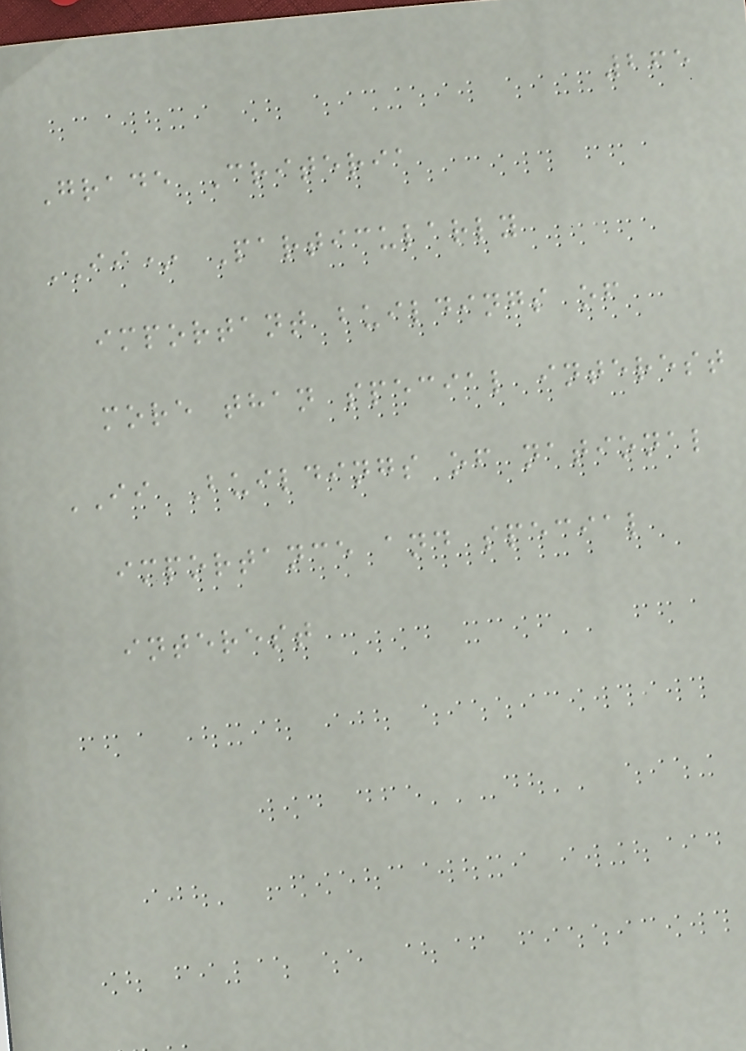265
Grade Criteria
II* Particularly
important buildings of
more than special interest
II Buildings of national
importance and special
interest
